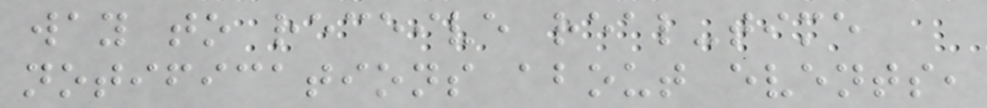way to receive real-time
notifications about events,
